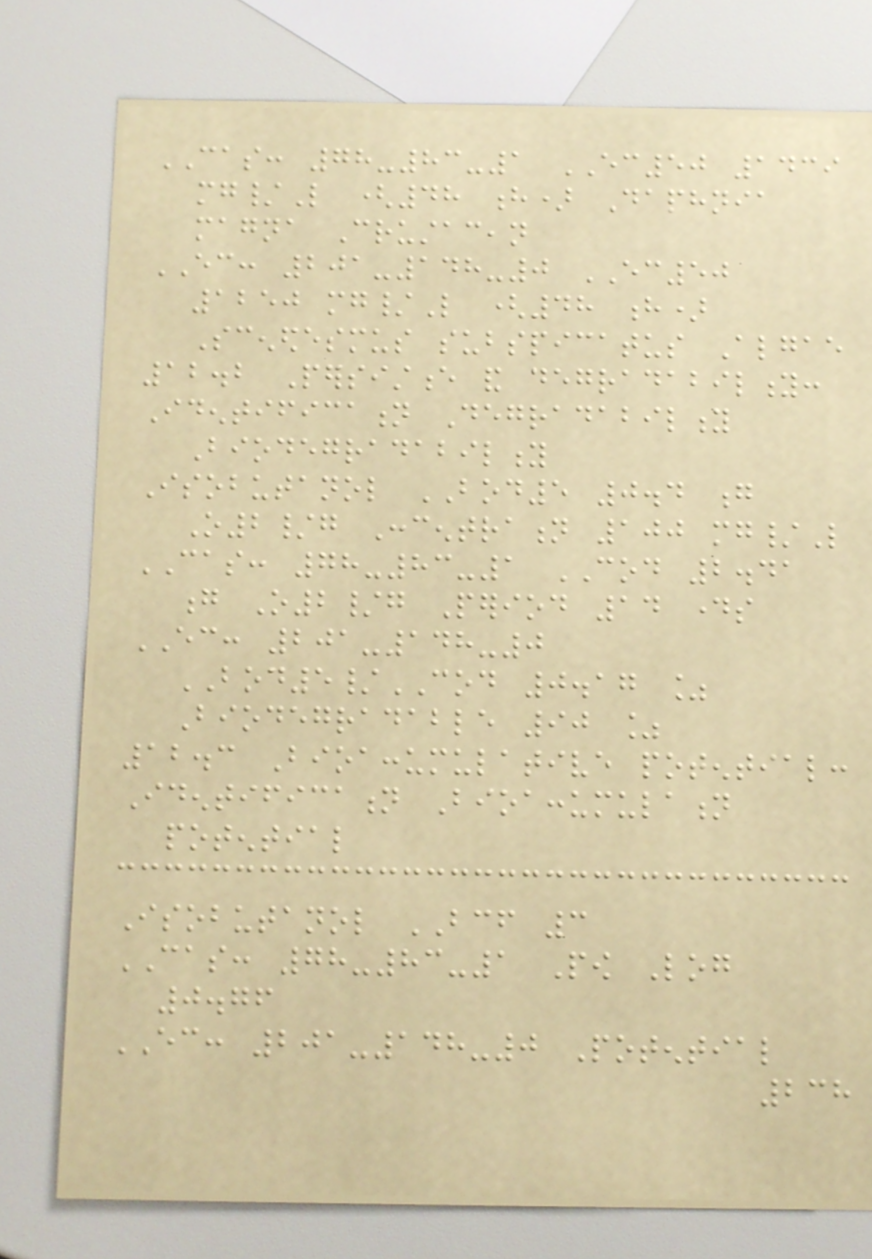CAS: 78-83-1 EC50 1439
mg/L (48 h) Daphnia
magna Crustacean
EC: 201-148-0 EC50
1250 mg/L (48 h)
Scenedesmus subspicatus Algae
12.2 Persistence and degradability:
Identification Degradability
Biodegradability
Isobutanol BOD5 0.4 g
O2/g Concentration 100 mg/L
CAS: 78-83-1 COD 2.41
g O2/g Period 14 days
EC: 201-148-0
BOD5/COD 0.17 %
Biodegradable 90 %
12.3 Bioaccumulative potential:
Identification Bioaccumulation
potential
Isobutanol BCF 3
CAS: 78-83-1 Pow Log
0.76
EC: 201-148-0 Potential
238
